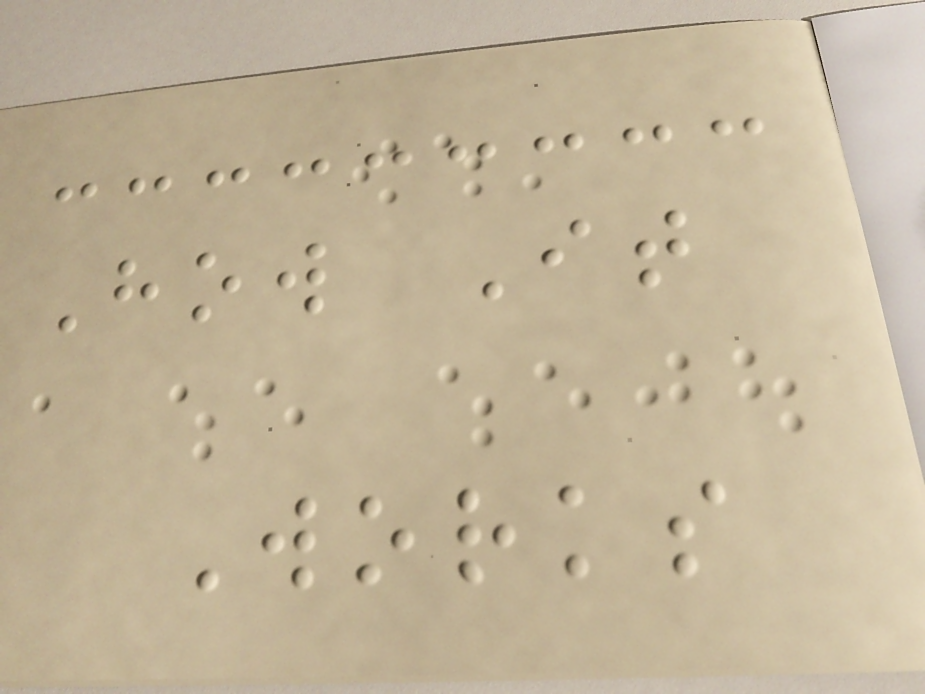How It
Works
